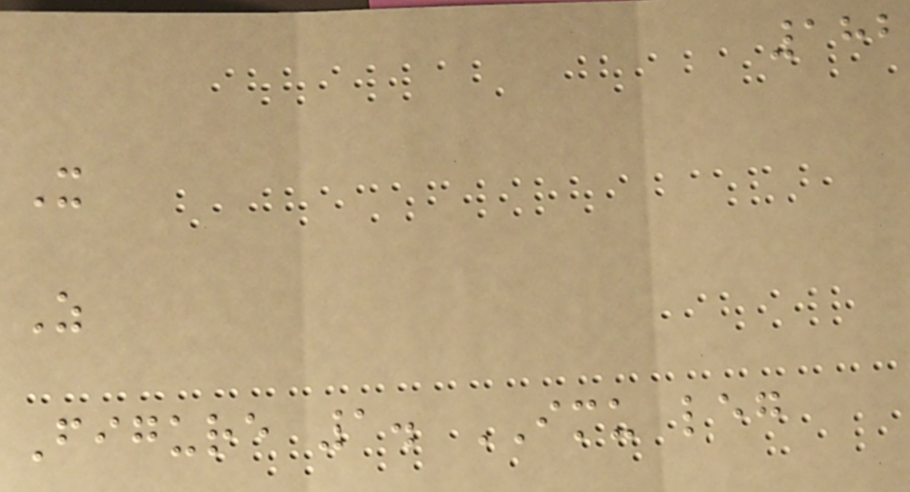182
X
Z
Figure 1. IMU leg
